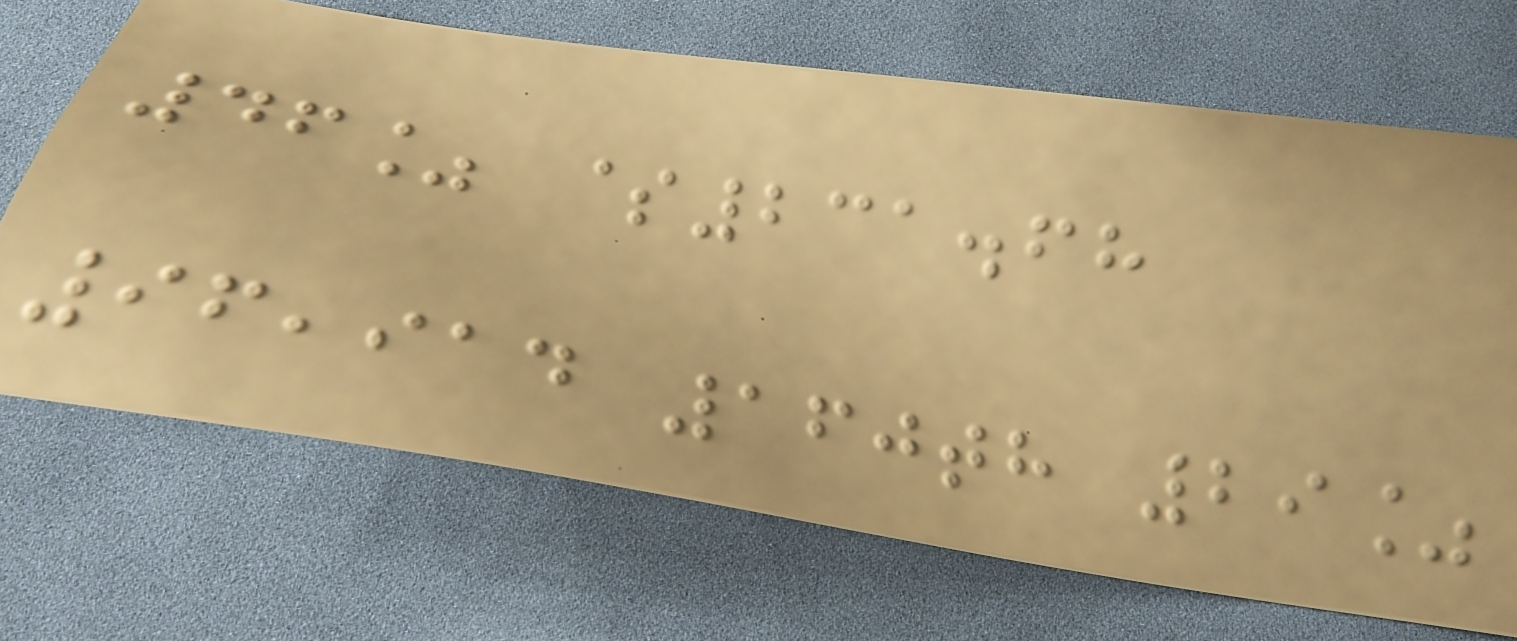46% $231.68
96,914 160th 29%
